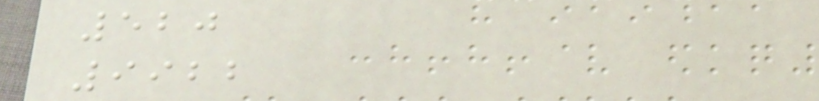520
9922
